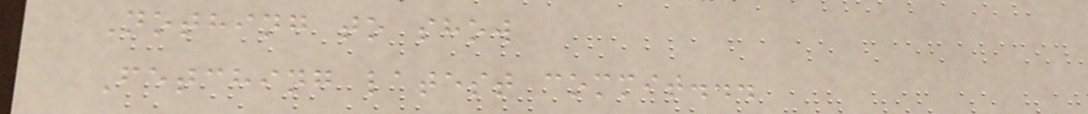Nothing to show
Fetching latest commit...
